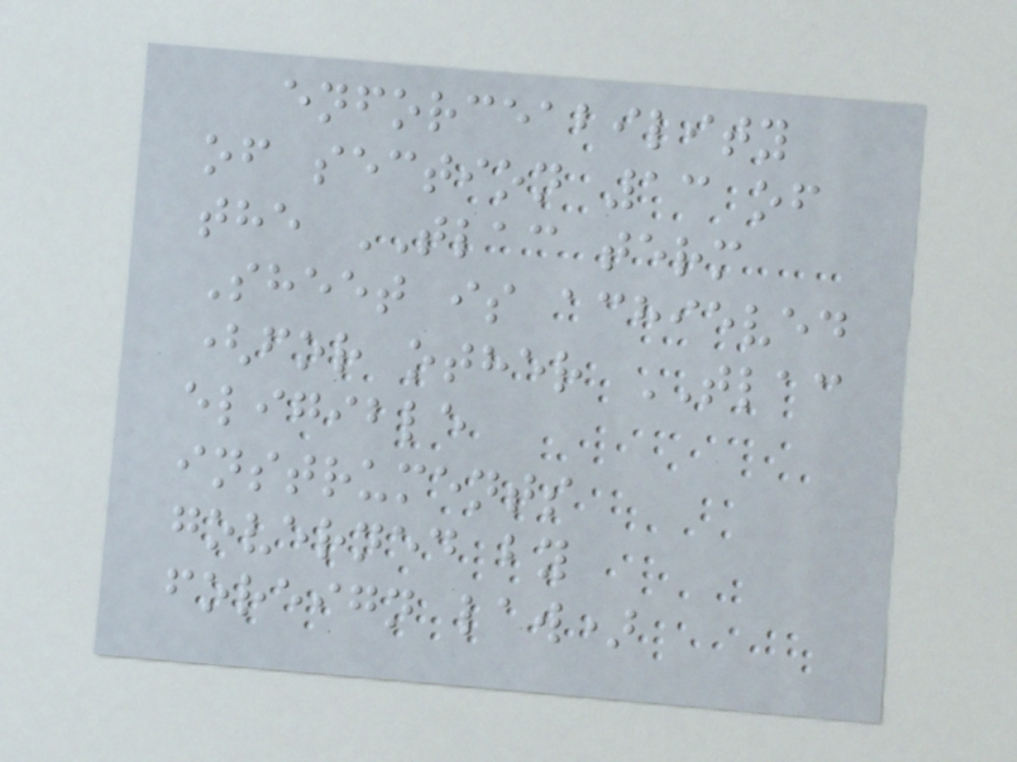enforceability
of section 13 of
the TLAC term
Sheet is achieved
(for other TLAC
eligible
instruments
governed by
foreign law)
